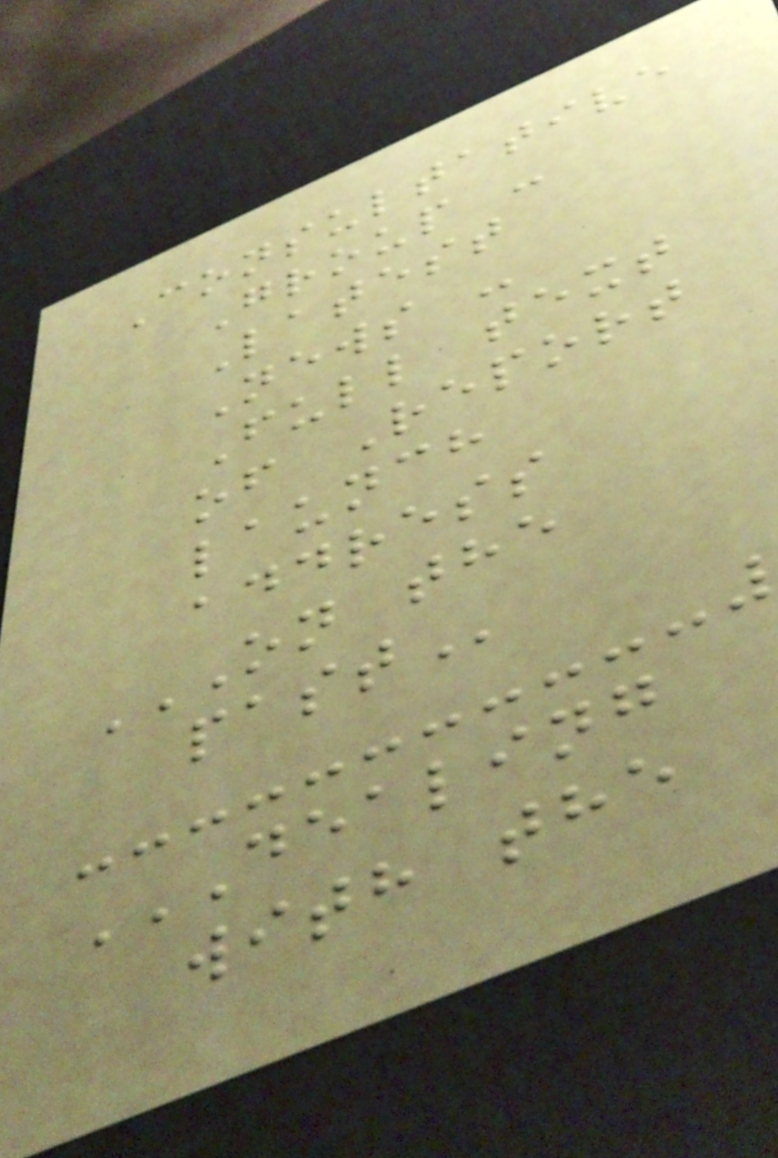Consultative
Group -
Latest
News -
Full text
of Report
launch
address
ON THE
PAST
DEALING
WITH THE
